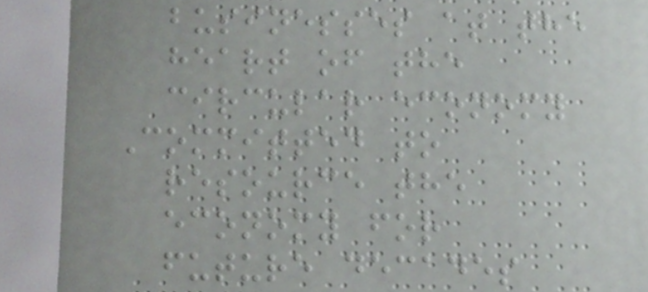businesses at the
heart of the
circular economy
Committed to
resource the
economy for
future decades
